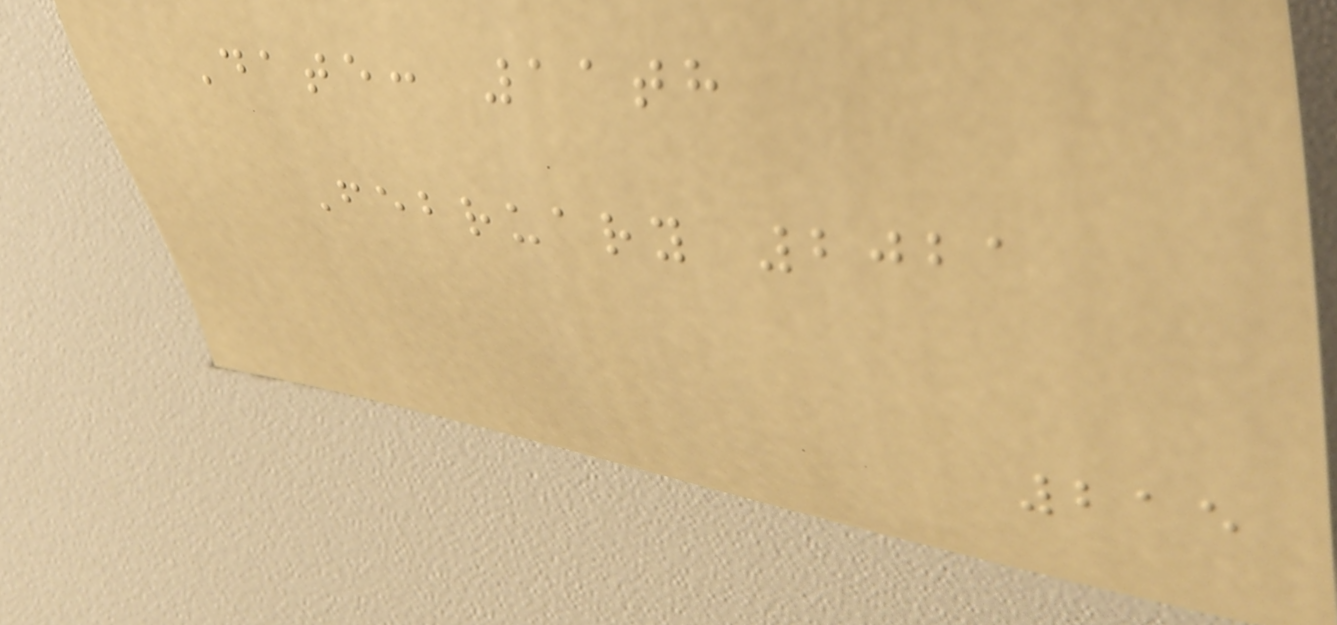Date: 11th
February 2021
215
